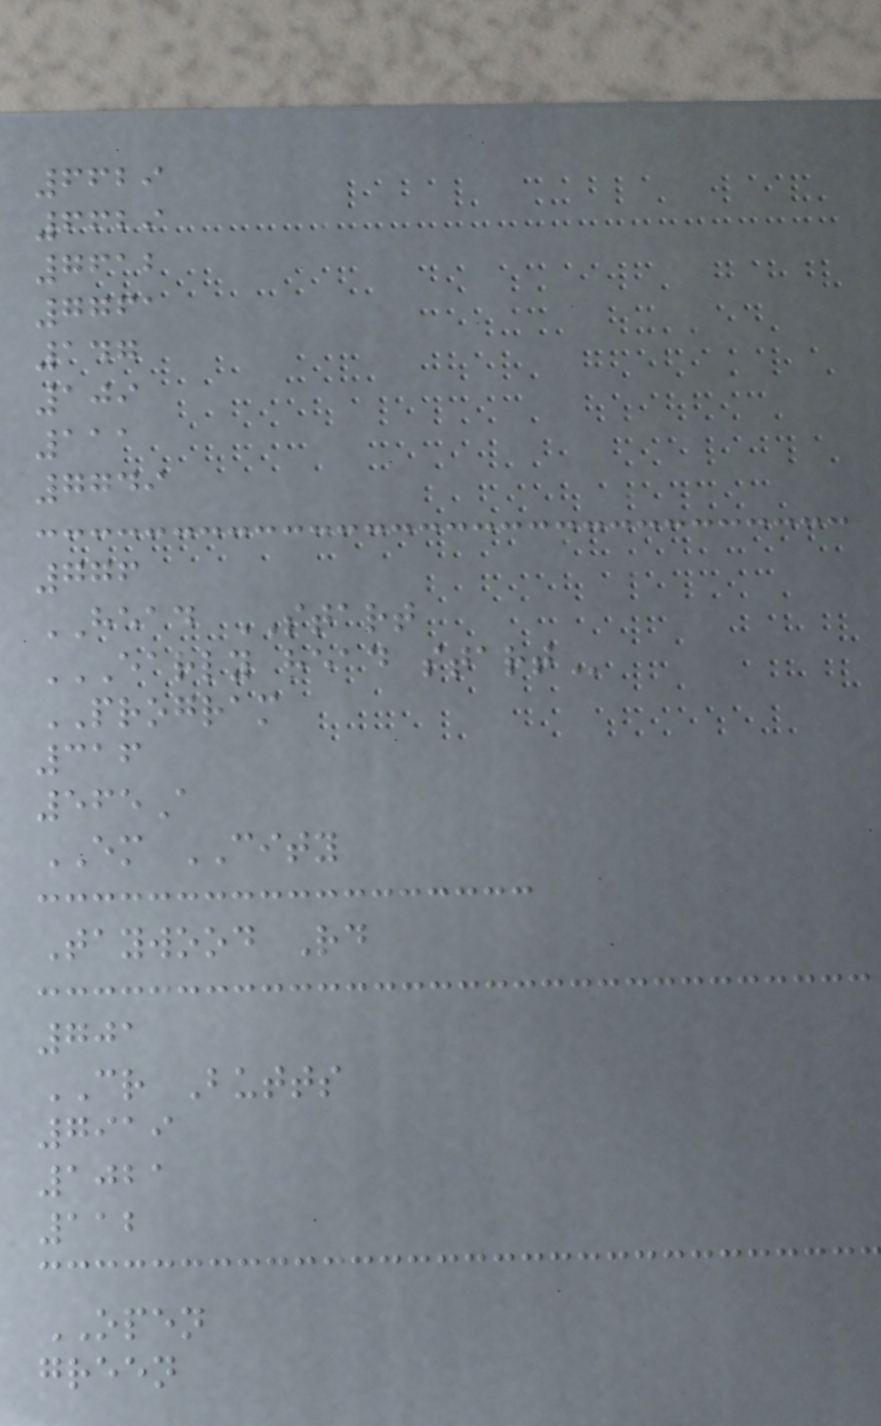6629
6629
7612
7761
147
109
111
7749
776
HEAD START
EARLY HEAD START
PROGRAM
316
565A
EM CITY
Taywood Rd
701
CR Butts
7919
1021
112
OPEN
green
